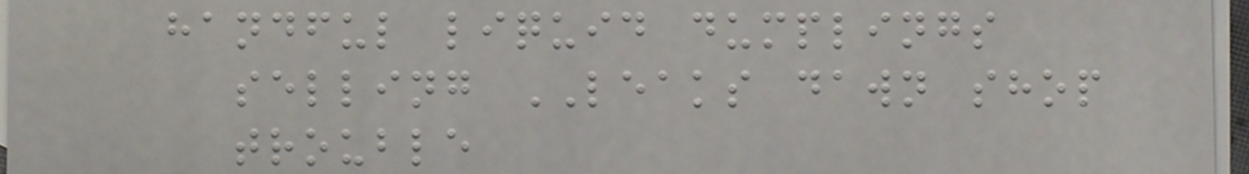handful liquid dumplings
selling LEAKS dawn shop
trouble
